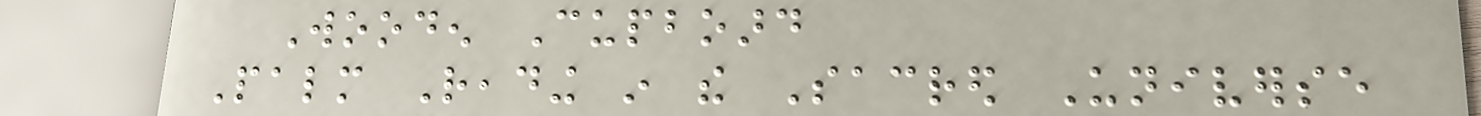Wooden Cupboard
Palm Reading in the Sacred Universe
